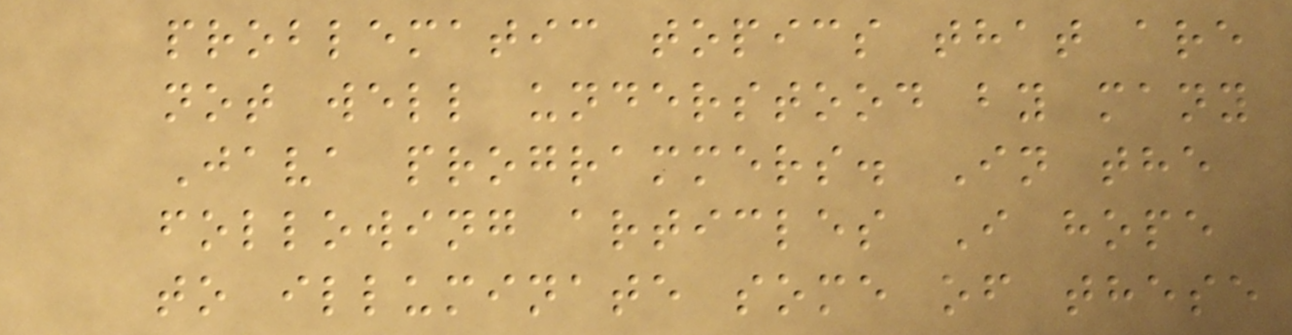problematic topics that are
not well understood by many
Java programmers. In the
following articles I hope
to illuminate some of these
